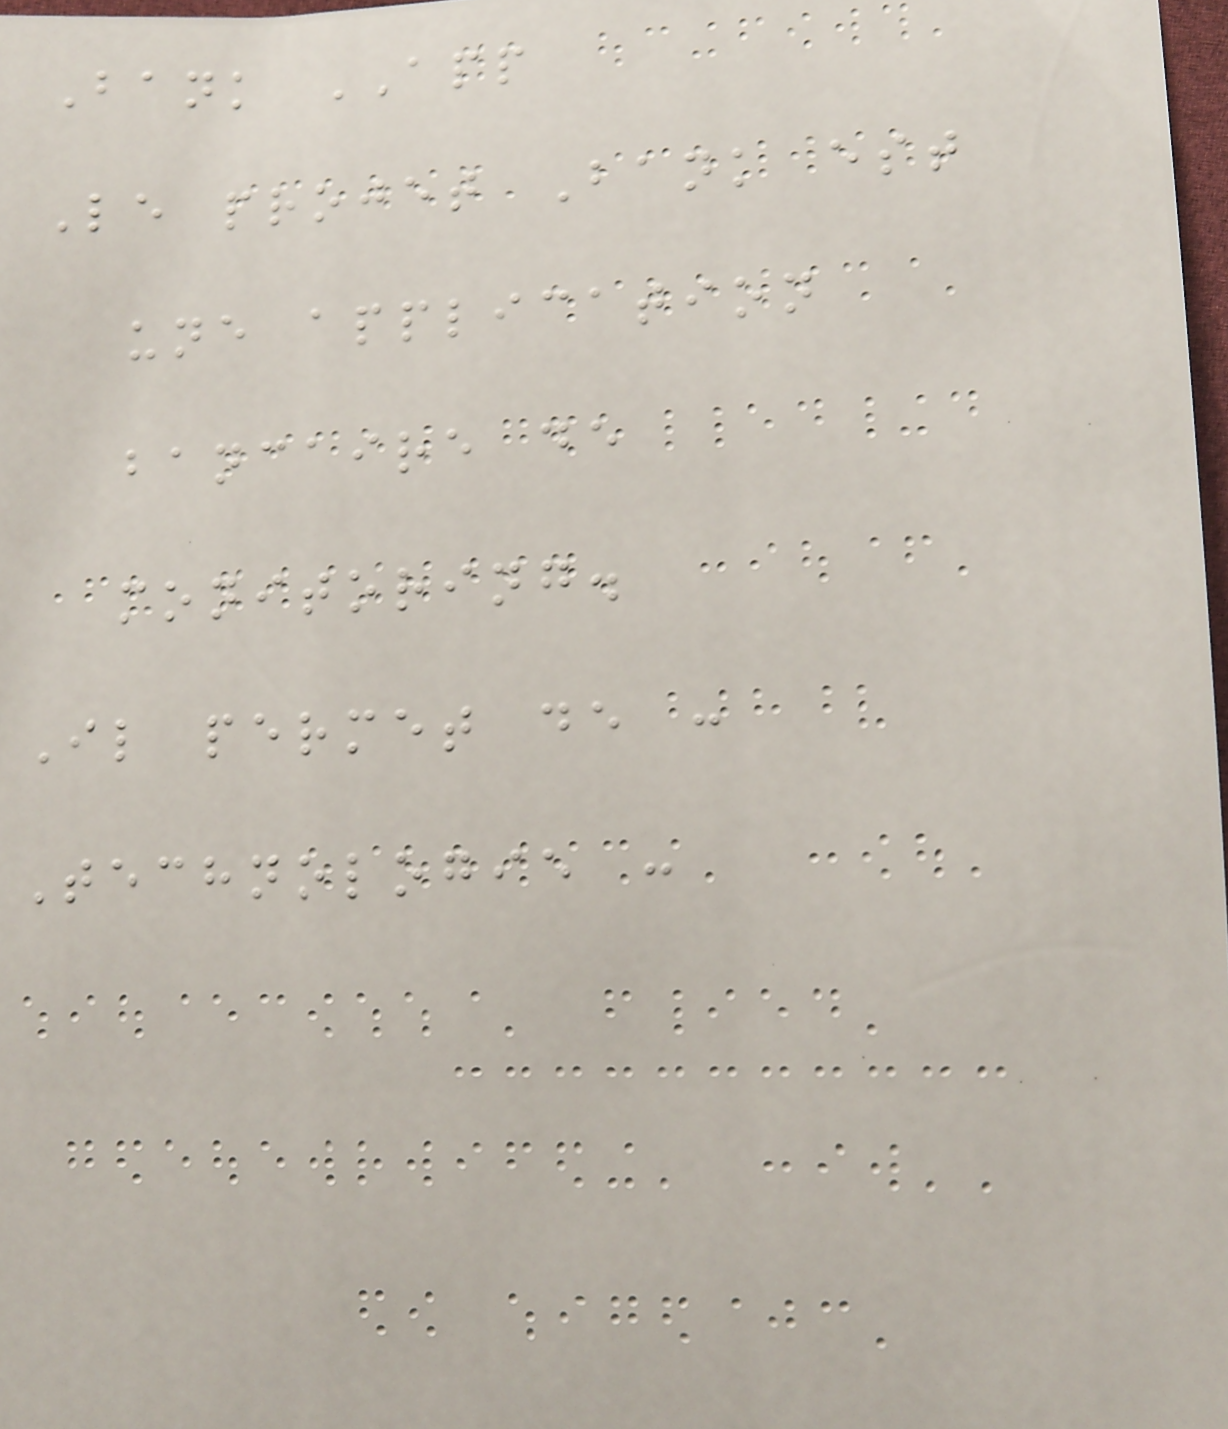Bank APP
Le projet Bank est
une application
bancaire de
monitoring.
Il permet de :
Technologie :
